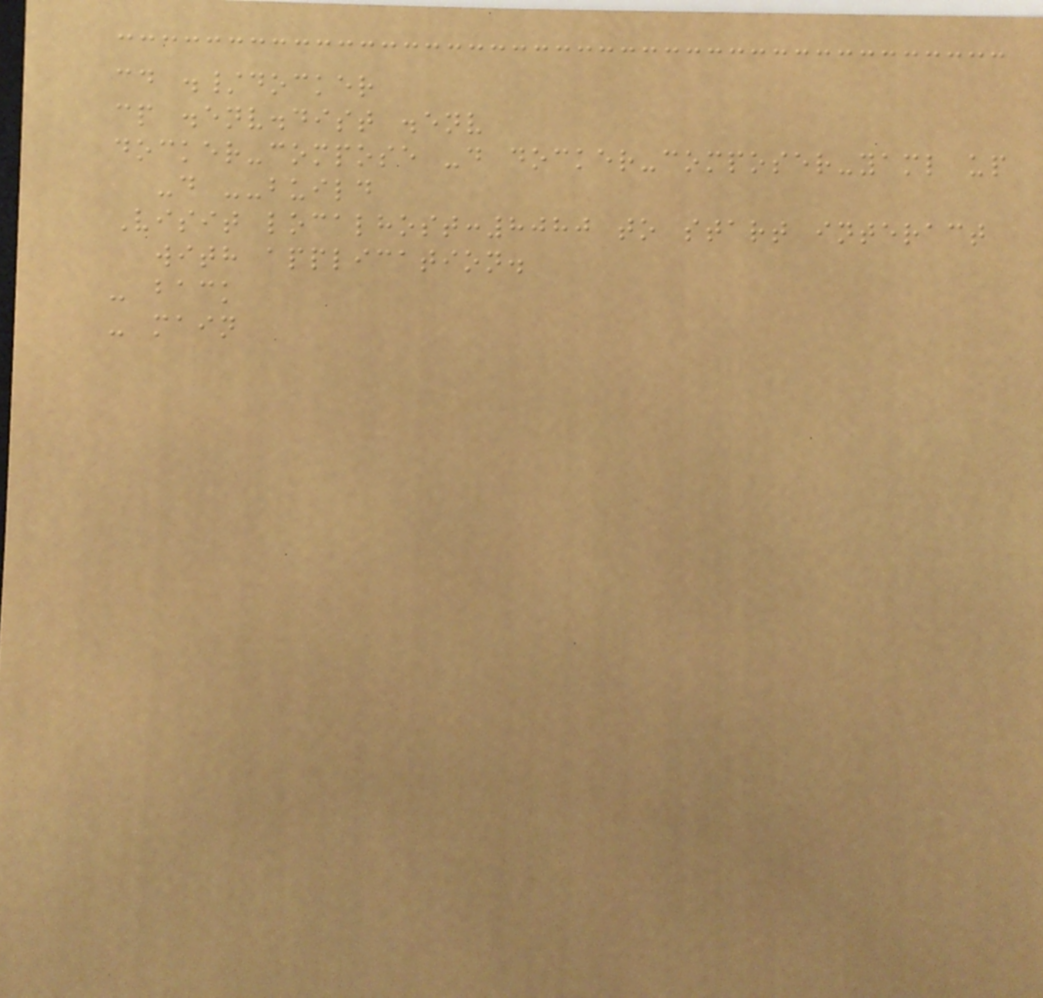cd ./docker
cp .env.dist .env
docker-compose -d docker-composer-yaml up
-d --build
Visit localhost:8080 to start interact
with application.
- back
- main
